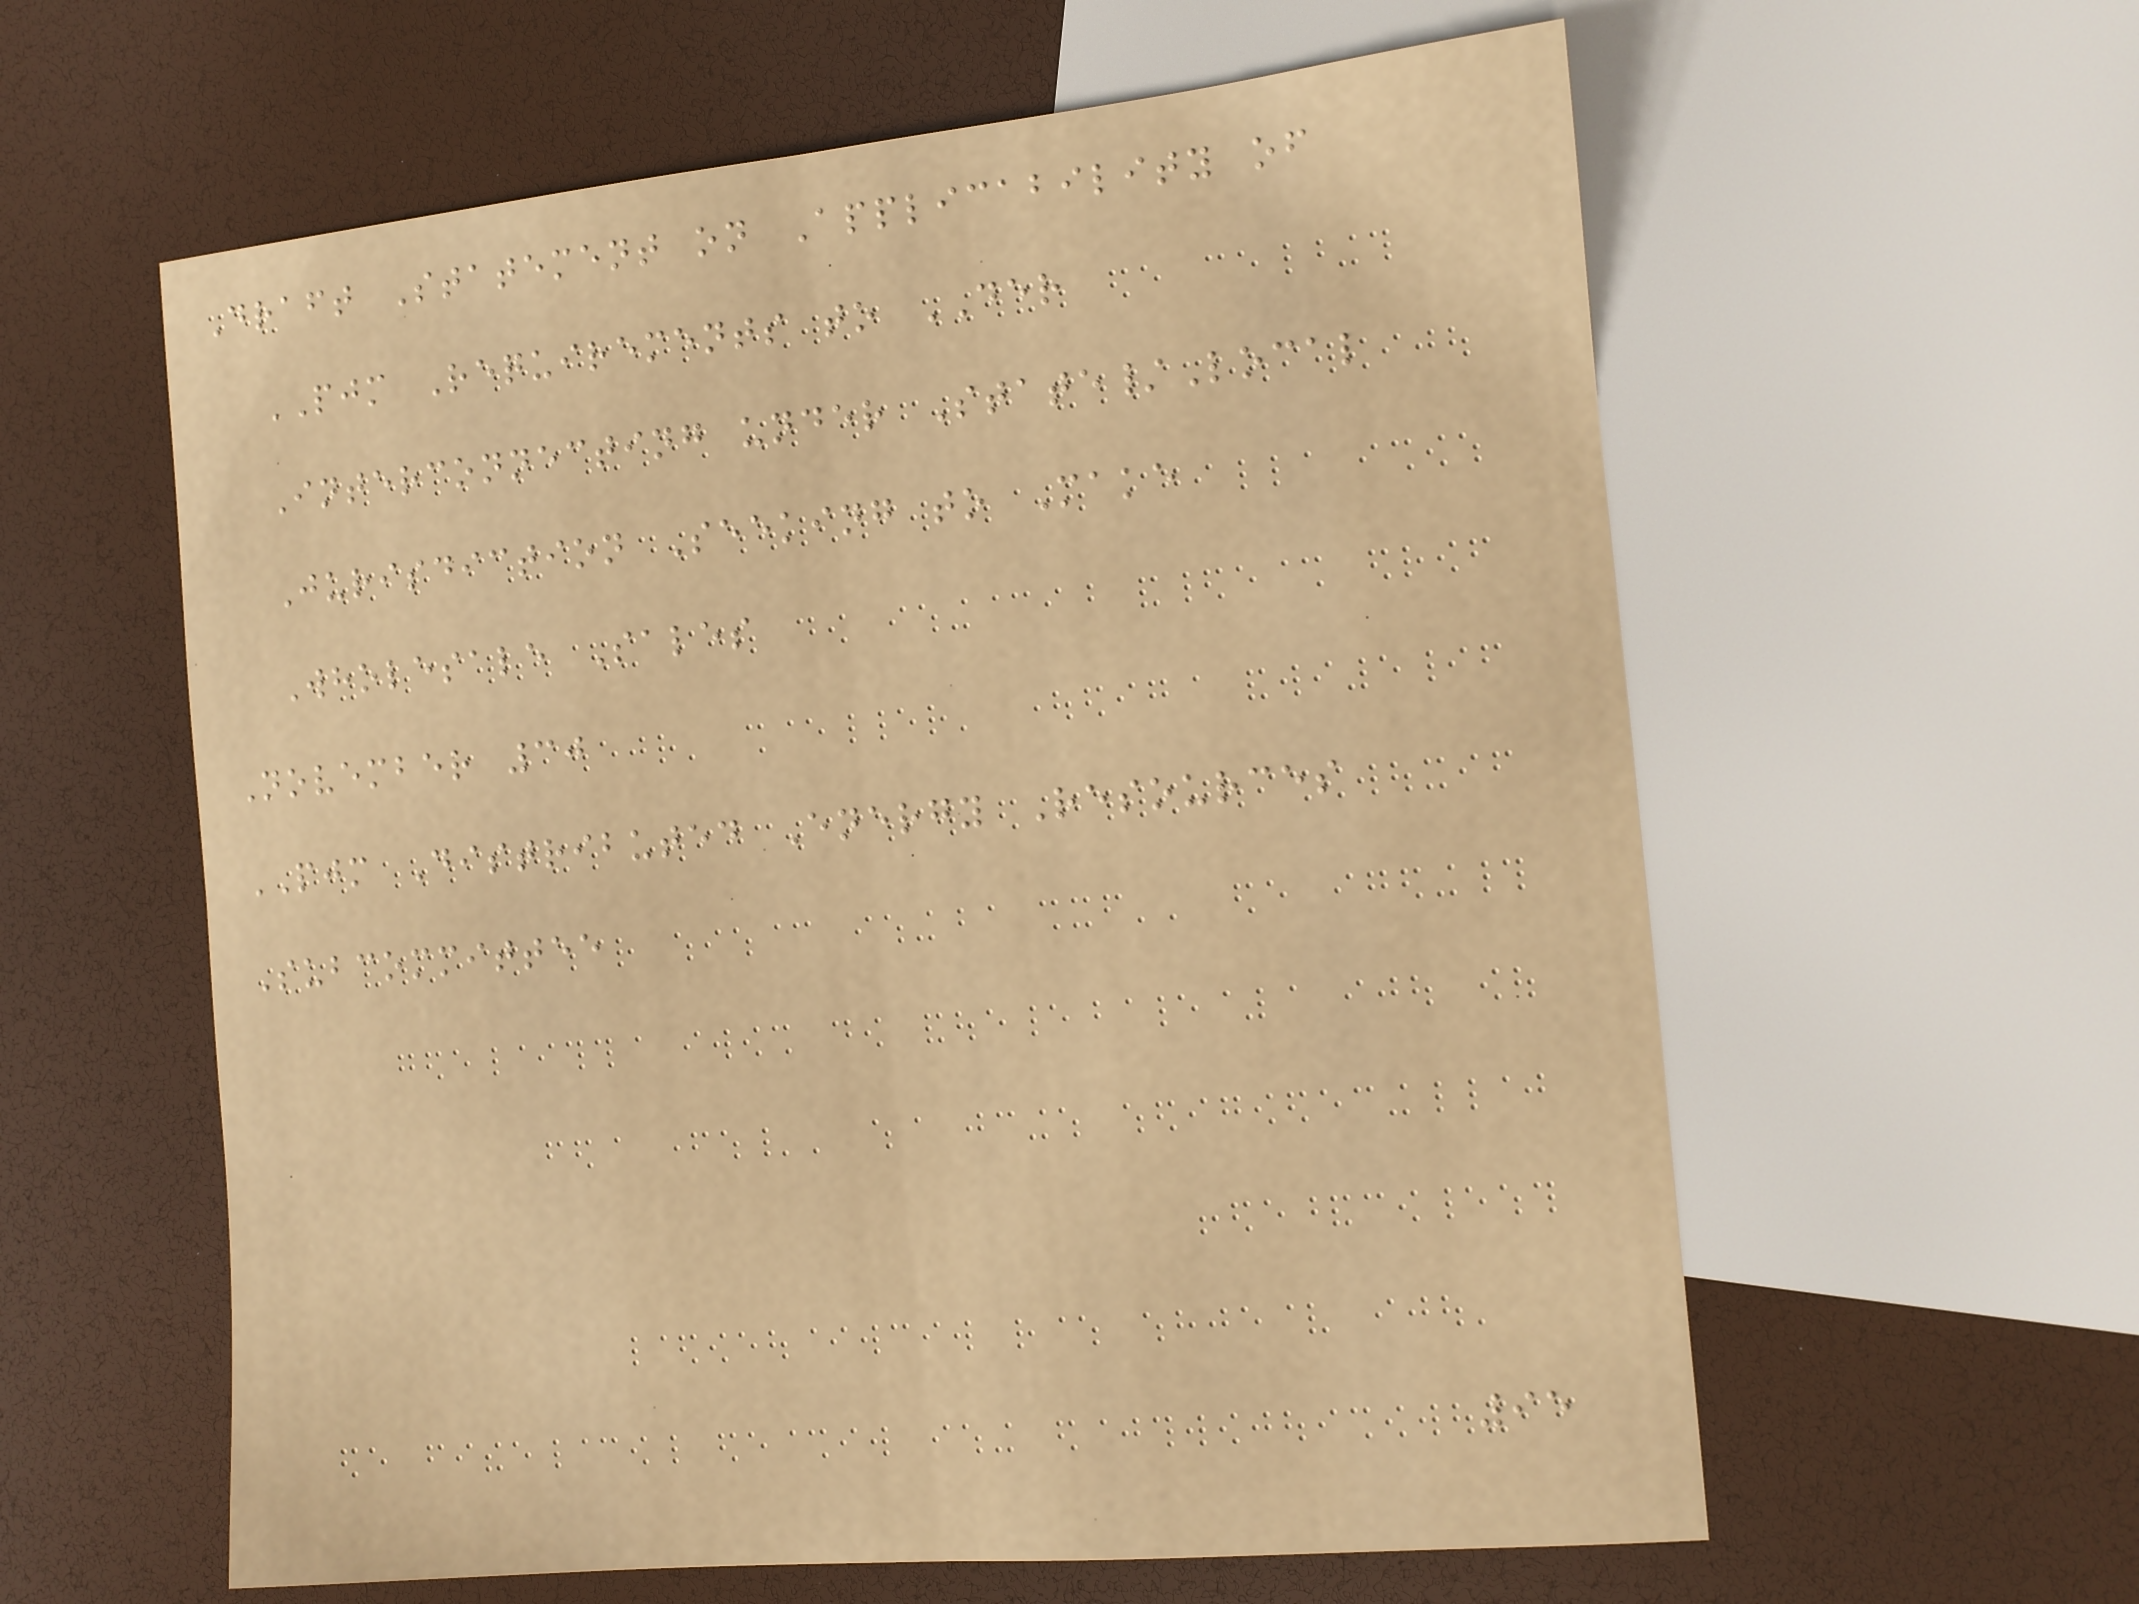Draft Statement on Applicability of
PJM Requirements to DER
Interconnecting under State/Local
Jurisdiction Seeking to Make
Wholesale Sales
November 30
PJM Distributed Energy Resources
Subcommittee
95
